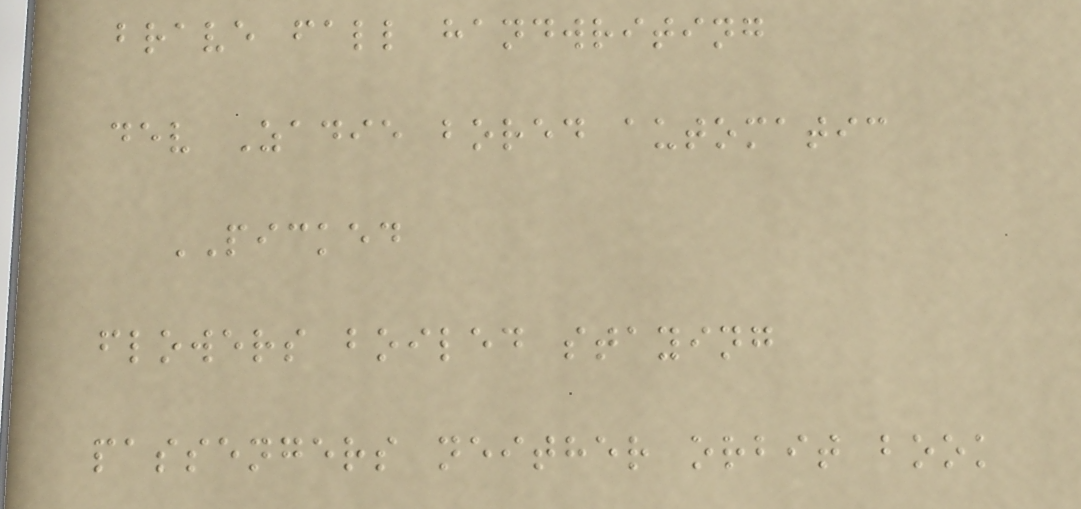brave fall handwriting
dev Zadie bored automatic
PICKED
flowers boiled staying
passengers neither orbit book
